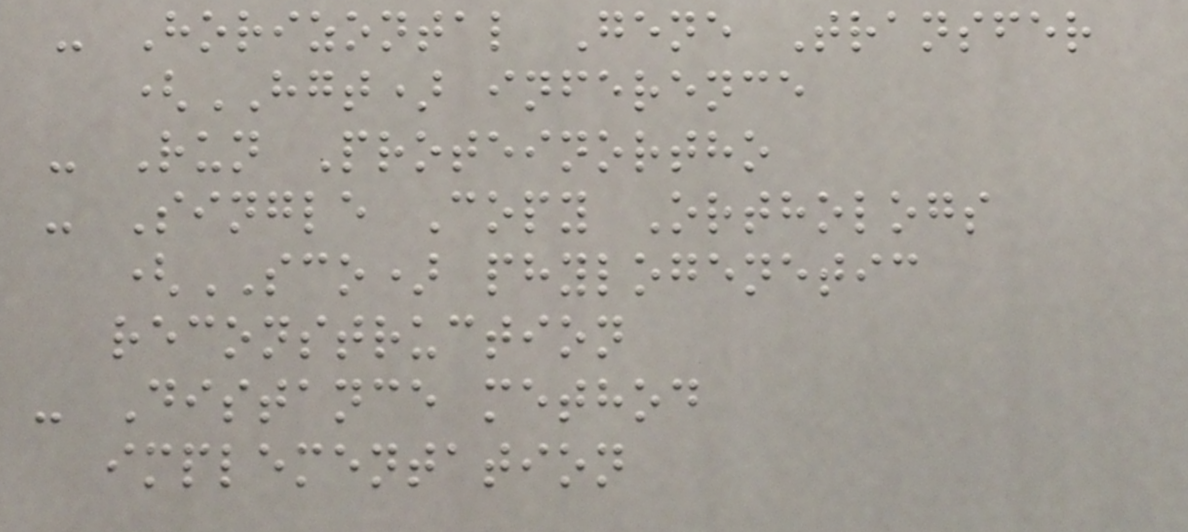- Horizontal Gene Transfer
(HGT) inference
- Run Proteinortho
- Single Copy Orthologs
(SCO) phylogenetic
reconstruction
- Distance method
implementation
